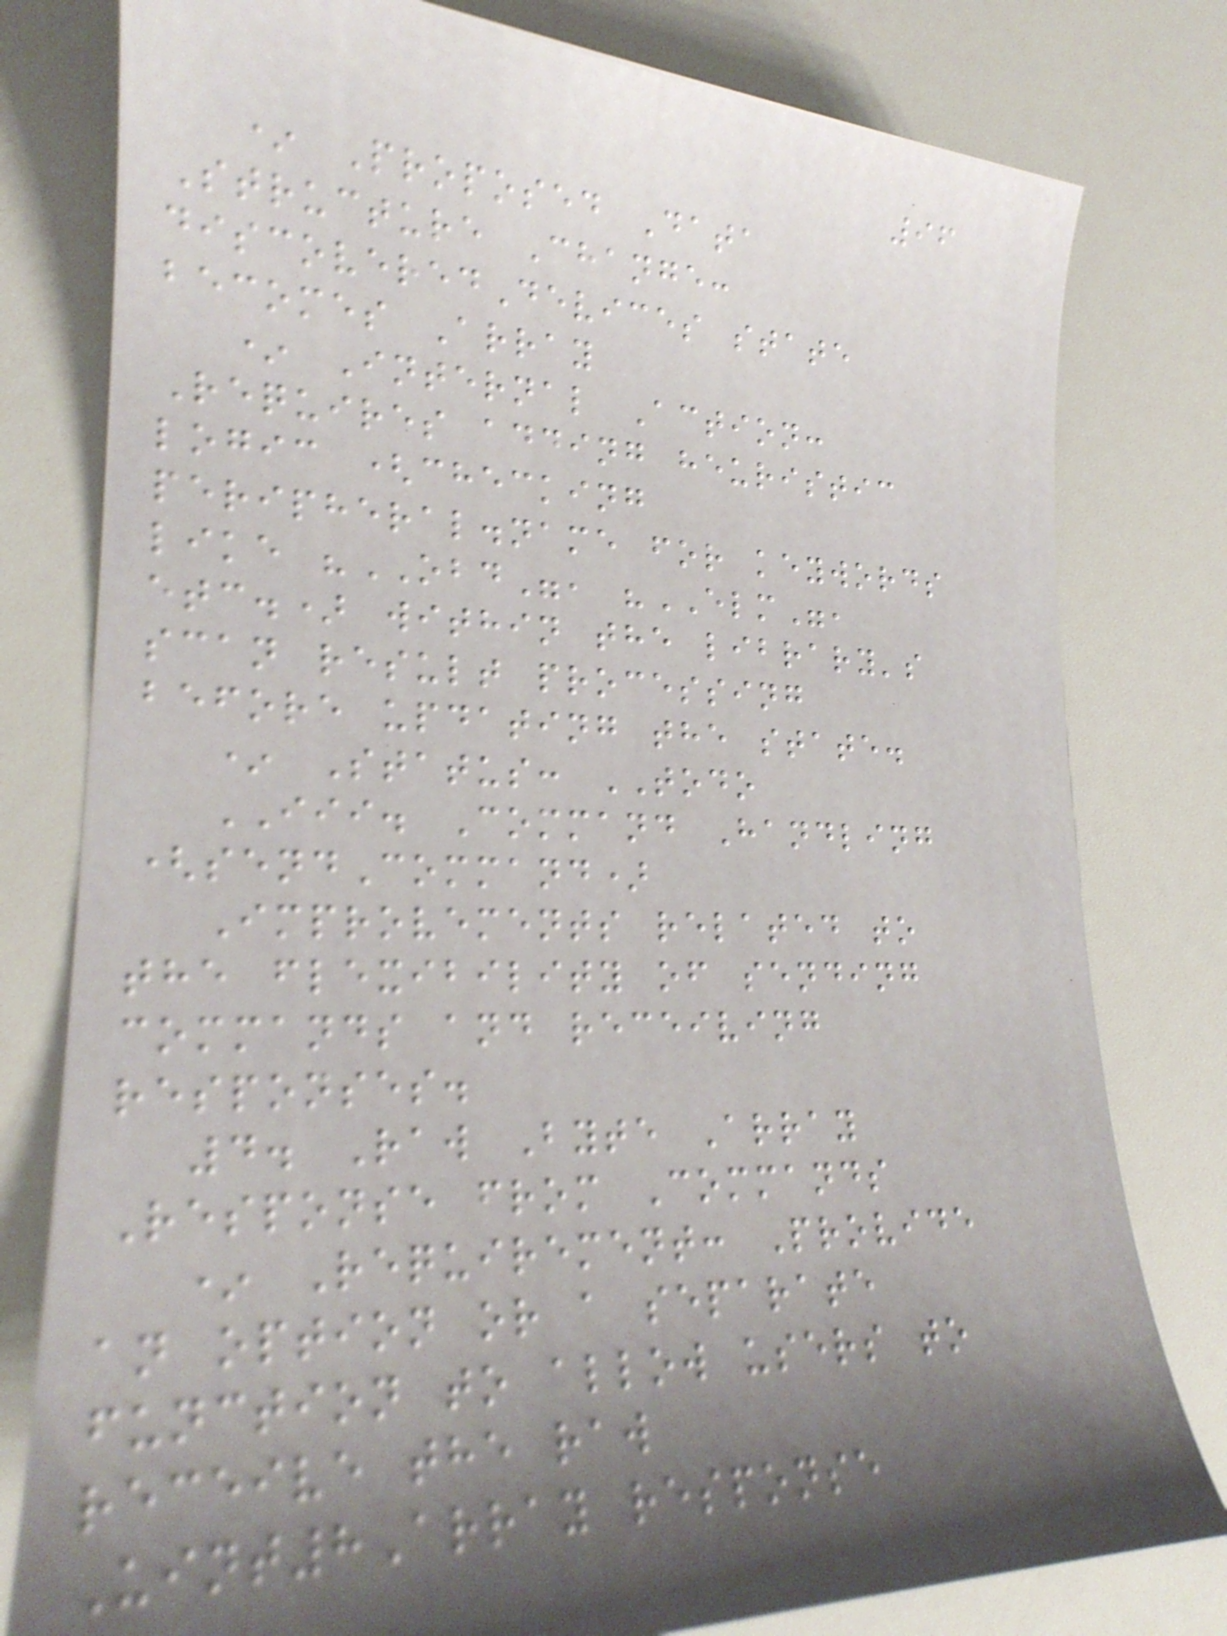96
* Proposed Data
Structure Change:
discoveredDevices state
becomes Array
* Internal Action:
Requires adding heuristic
logic (checking
peripheral.name for keywords
like "OBD", "ELM",
etc.) within the library's
scan result processing
before updating the state.
* Status: TODO
III. Command Handling
(sendCommand)
Improvements related to
the flexibility of sending
commands and receiving
responses.
4. Raw Byte Array
Response from Commands
* Requirement: Provide
an option or a separate
function to allow users to
receive the raw
Uint8Array response
